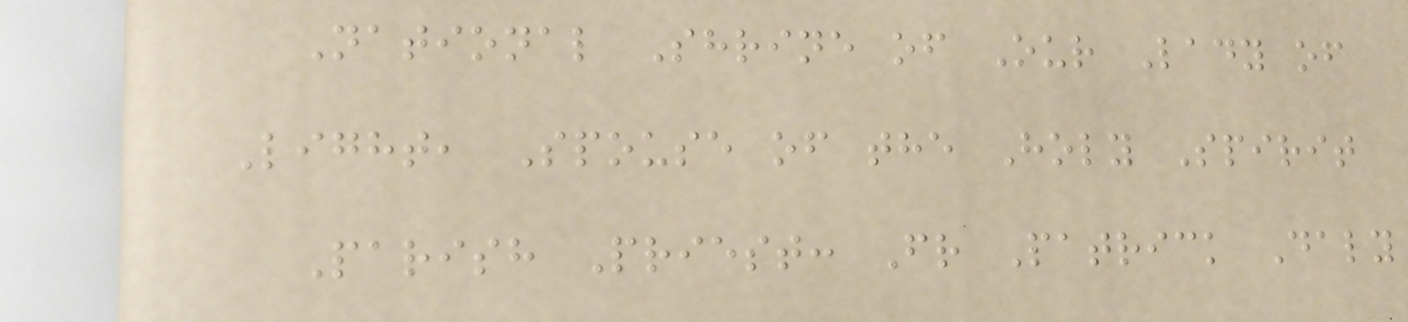National Shrine of Our Lady of
Light, Spouse of the Holy Spirit
Parish Priest: Fr Patrick Daly
